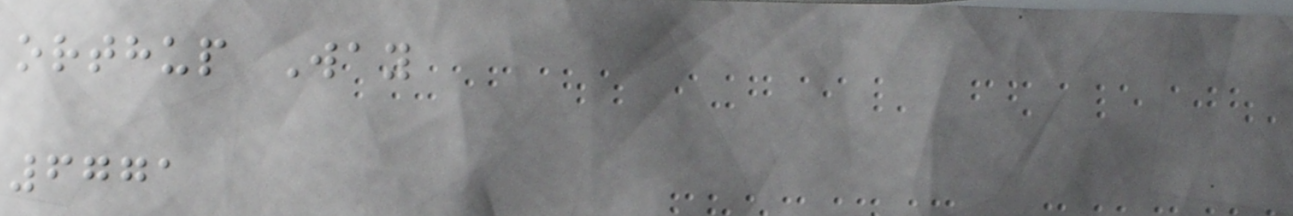orthup Way
6771
